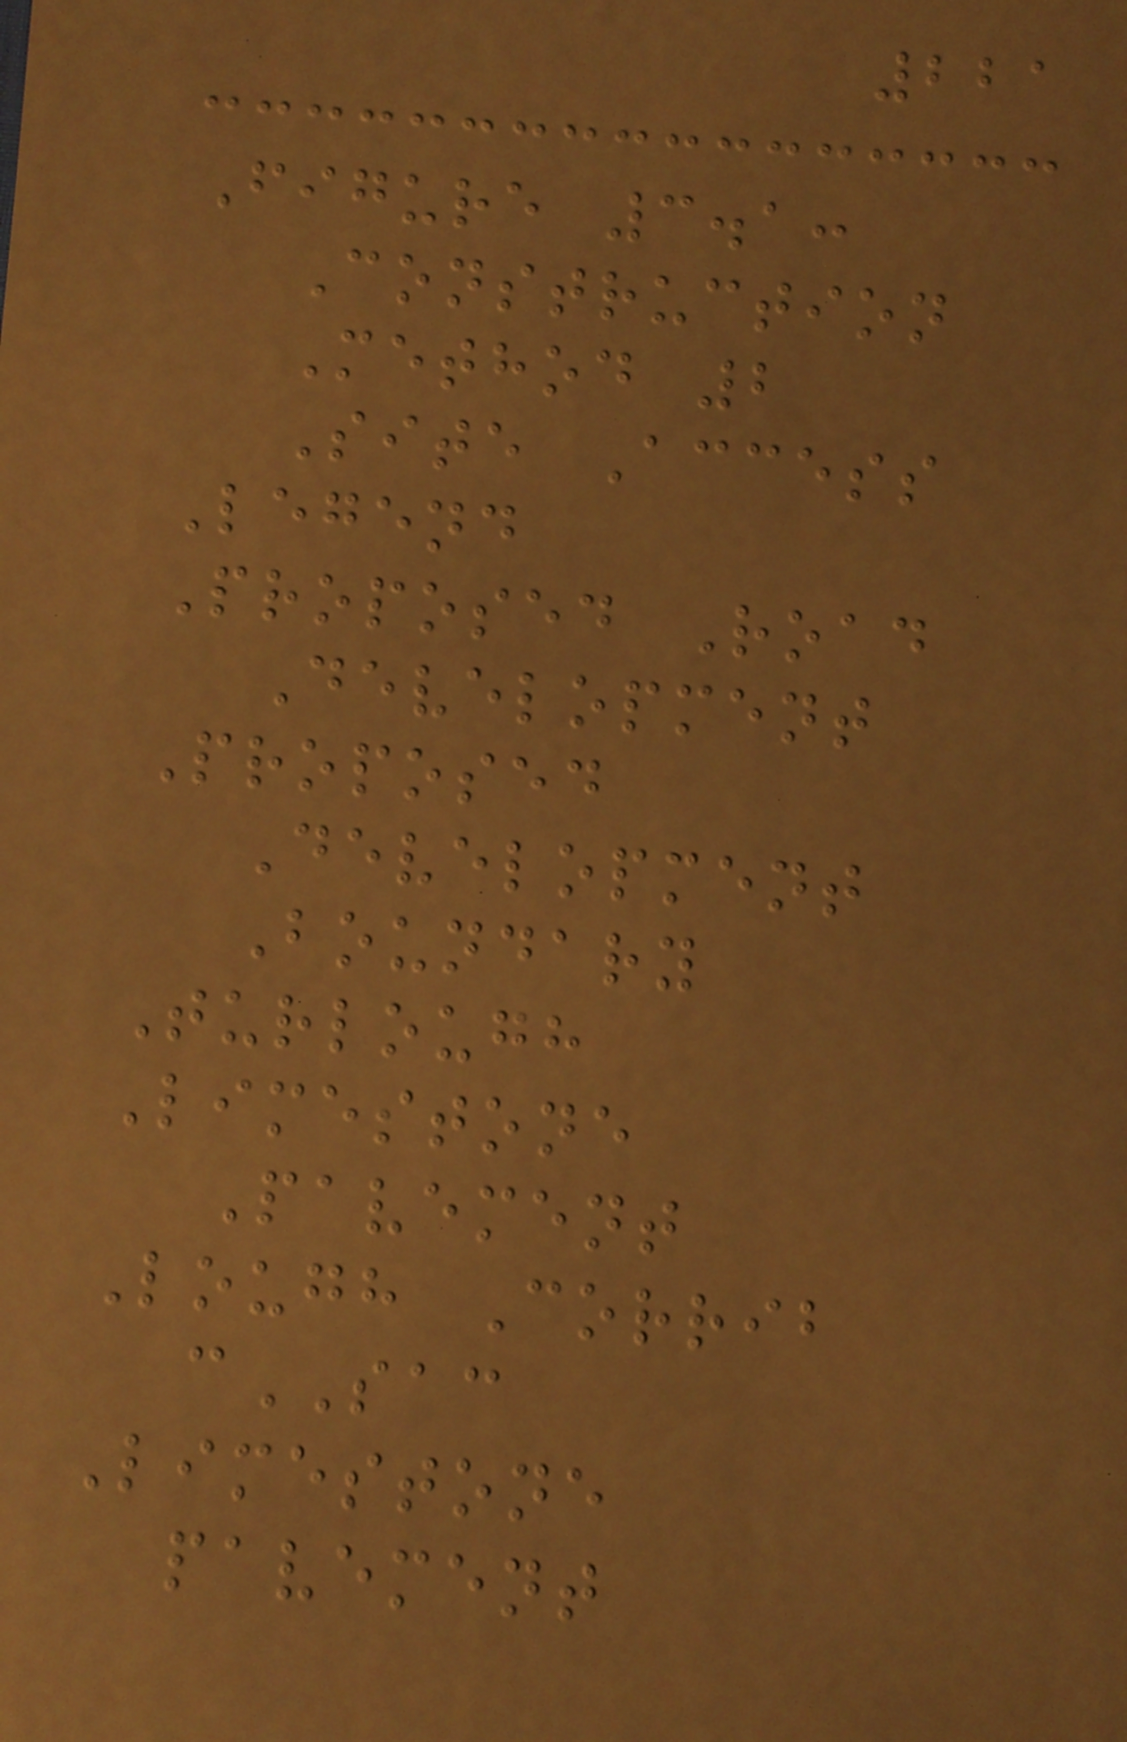221
Figure 3.1:
Construction
Method 2
Site Access
Legend
Proposed Road
Development
Proposed
Development
Boundary
Turlough
Limestone
Pavement
Lough Corrib
cSAC
Limestone
pavement
